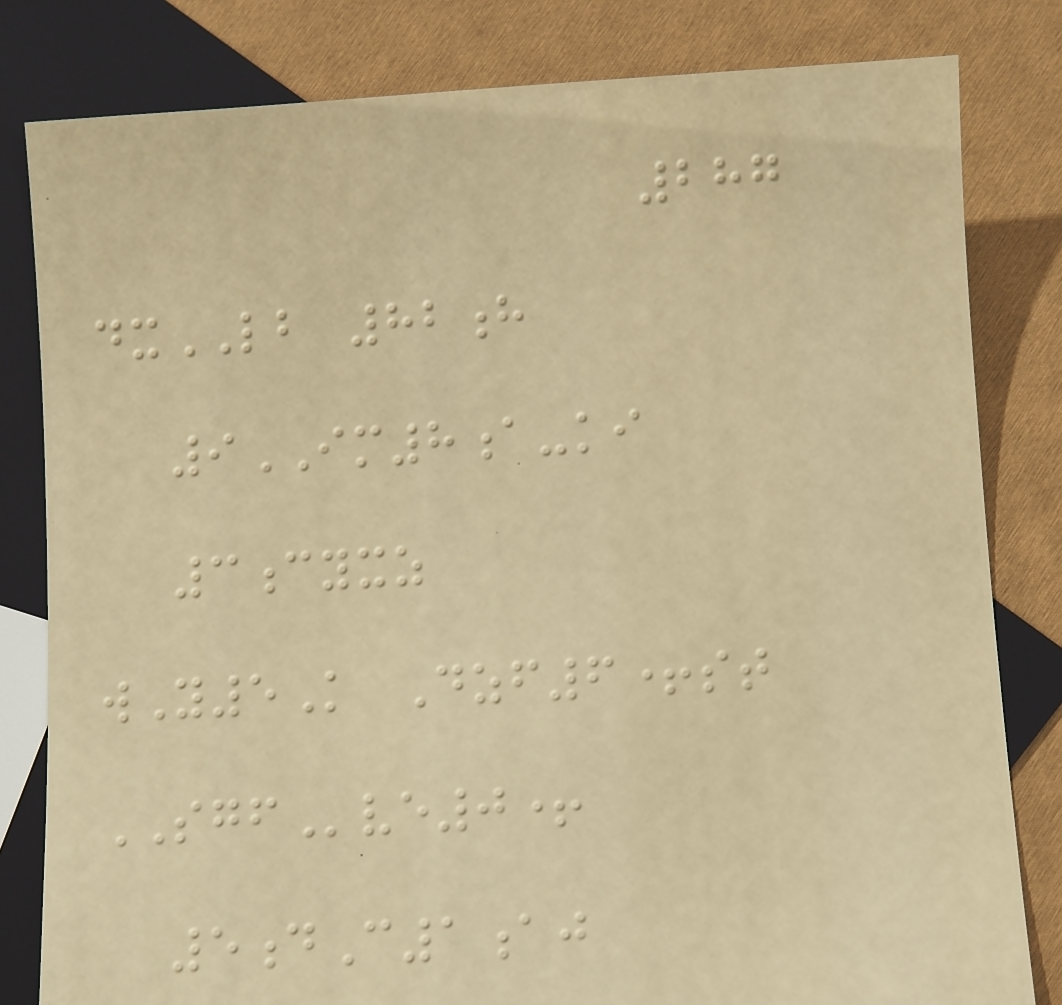287
dxLB 82h
9IM8a-ki
3cyxz
wY5K Dzf6+st
SGFve0+
5dC1aj
